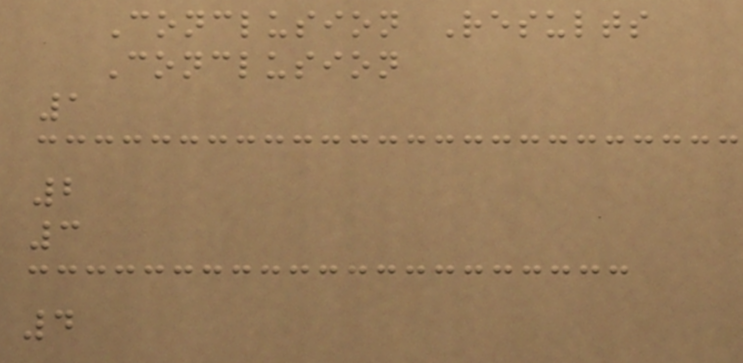Conclusion Results
Conclusion
1
2
3
4
